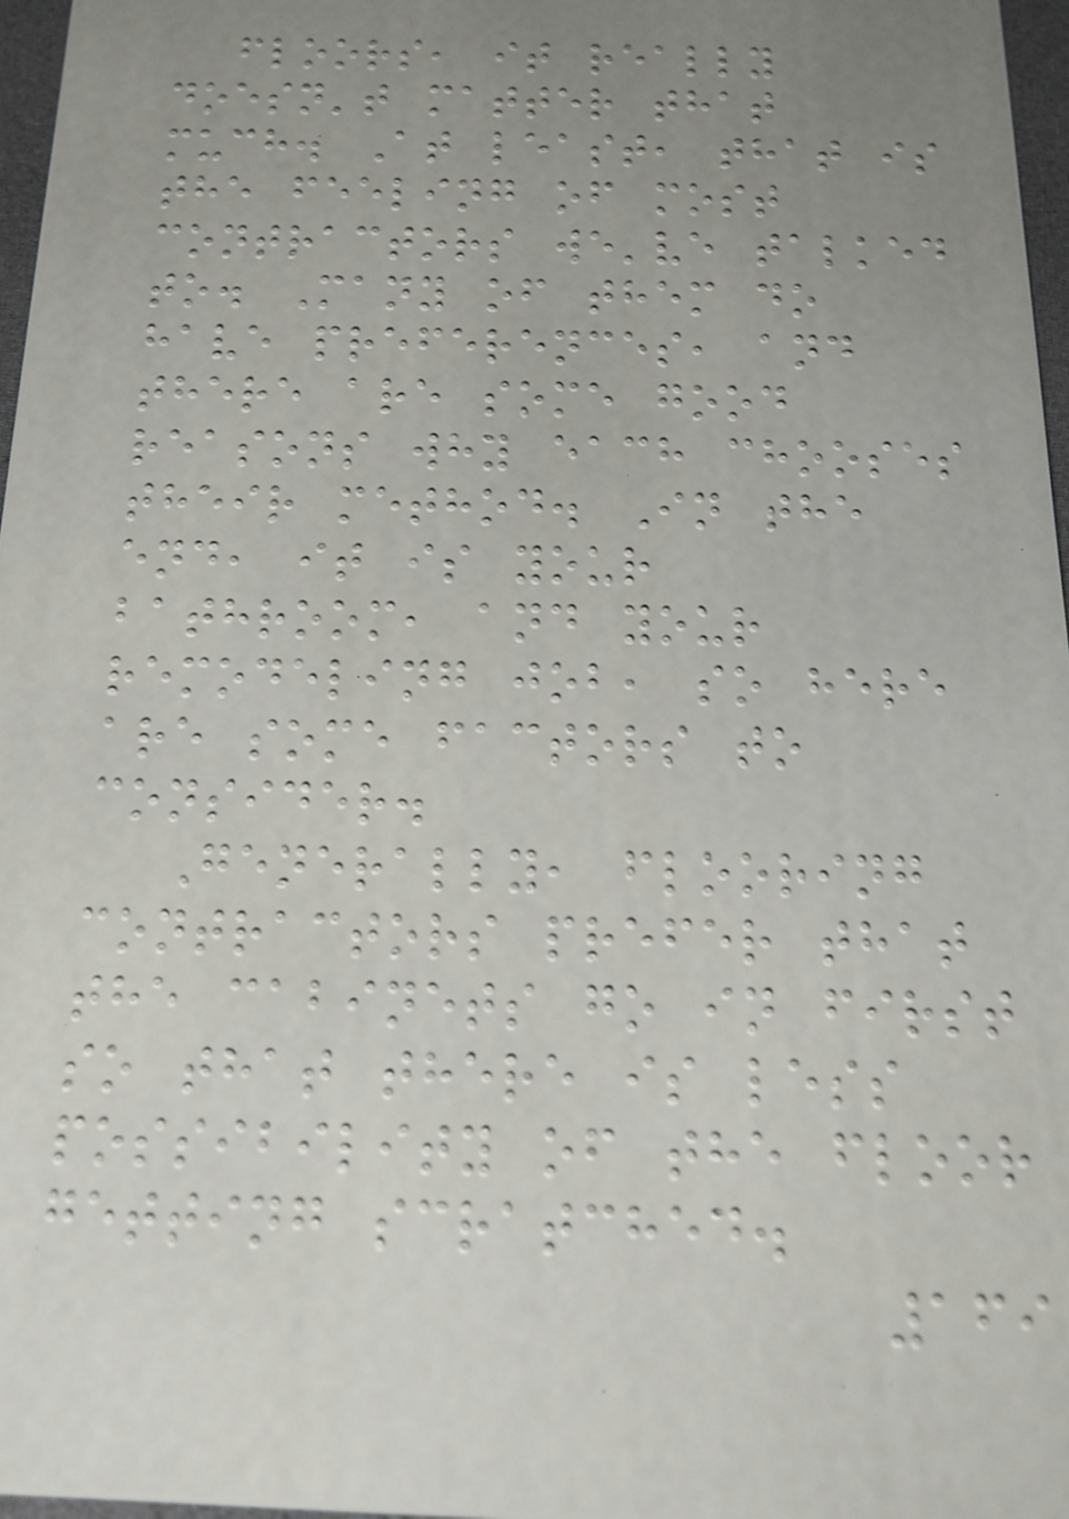floors, it really
doesn't matter that
much. At least, that is
the feeling of most
contractors we've talked
to. Many of them do
have preferences, and
there are some good
reasons why each chooses
their method. In the
end, it is your
bathroom, and your
remodeling job, so here
are some factors to
consider.
Generally, flooring
contractors prefer that
the cabinets go in first
so that there is less
possibility of the floor
getting scratched.
169
